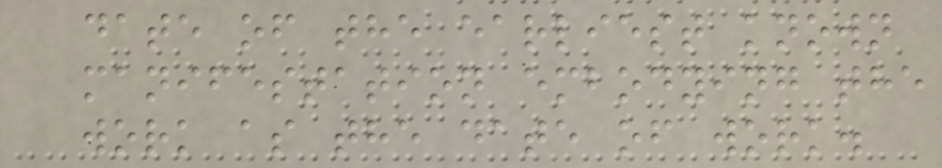date of the earliest known
manifestation embodying the
work as the date of work.
